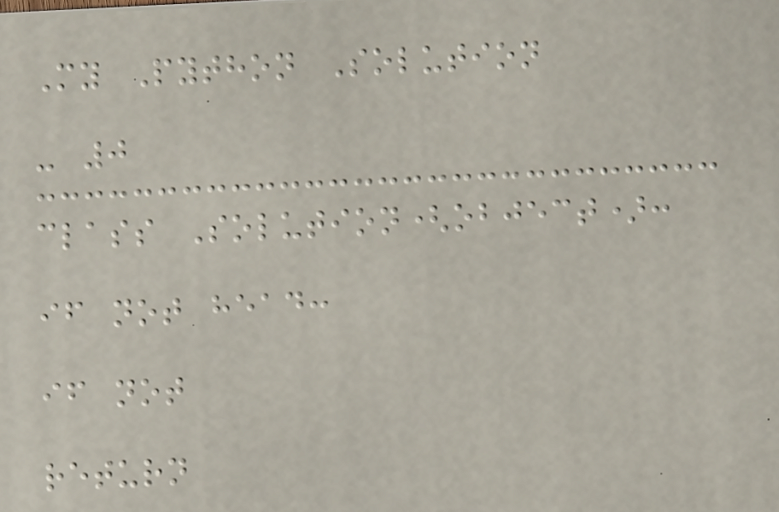My Python Solution
- 0
class Solution(object):
if not head:
if not
return
